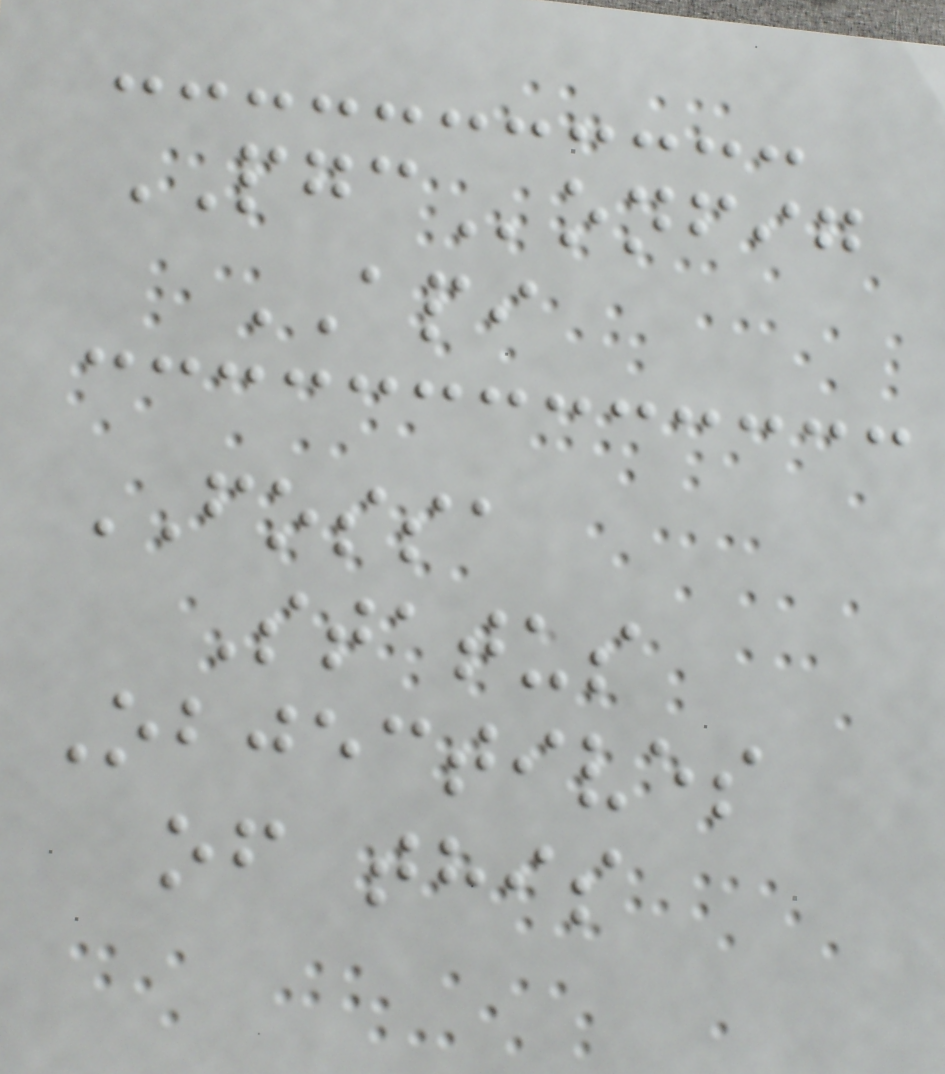PGConfig
API
FOSSA
Status
Objectives
of this
